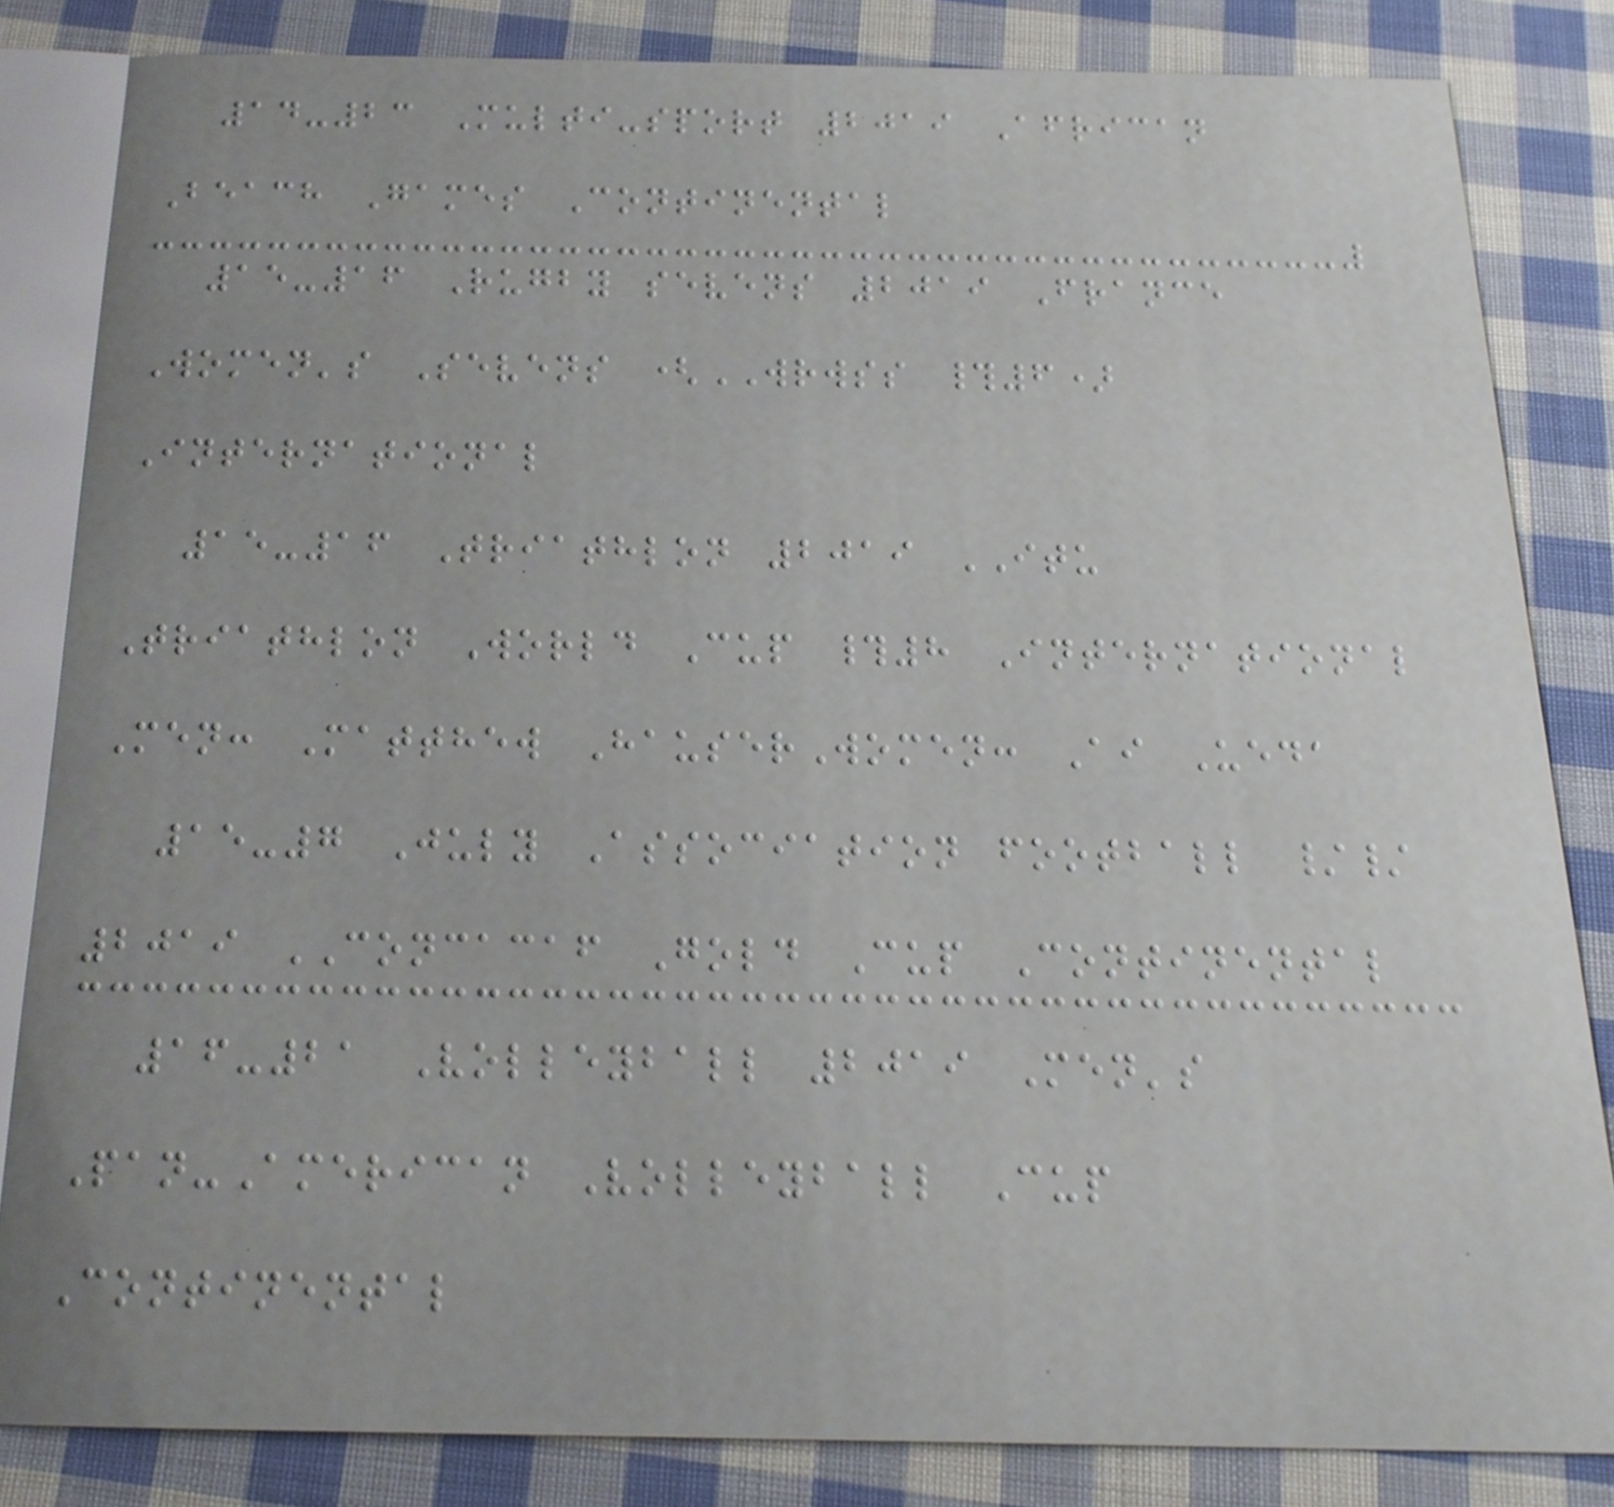14-23 Multi-sport 2019 African
Beach Games Continental
15-16 Rugby sevens 2019 France
Women's Sevens (WRWSS #6)
International
15-16 Triathlon 2019 ITU
Triathlon World Cup #8 International
Men: Matthew HauserWomen: Ai Ueda
15-7 July Association football //
2019 CONCACAF Gold Cup Continental
16-21 Volleyball 2019 Men's
Pan-American Volleyball Cup
Continental
